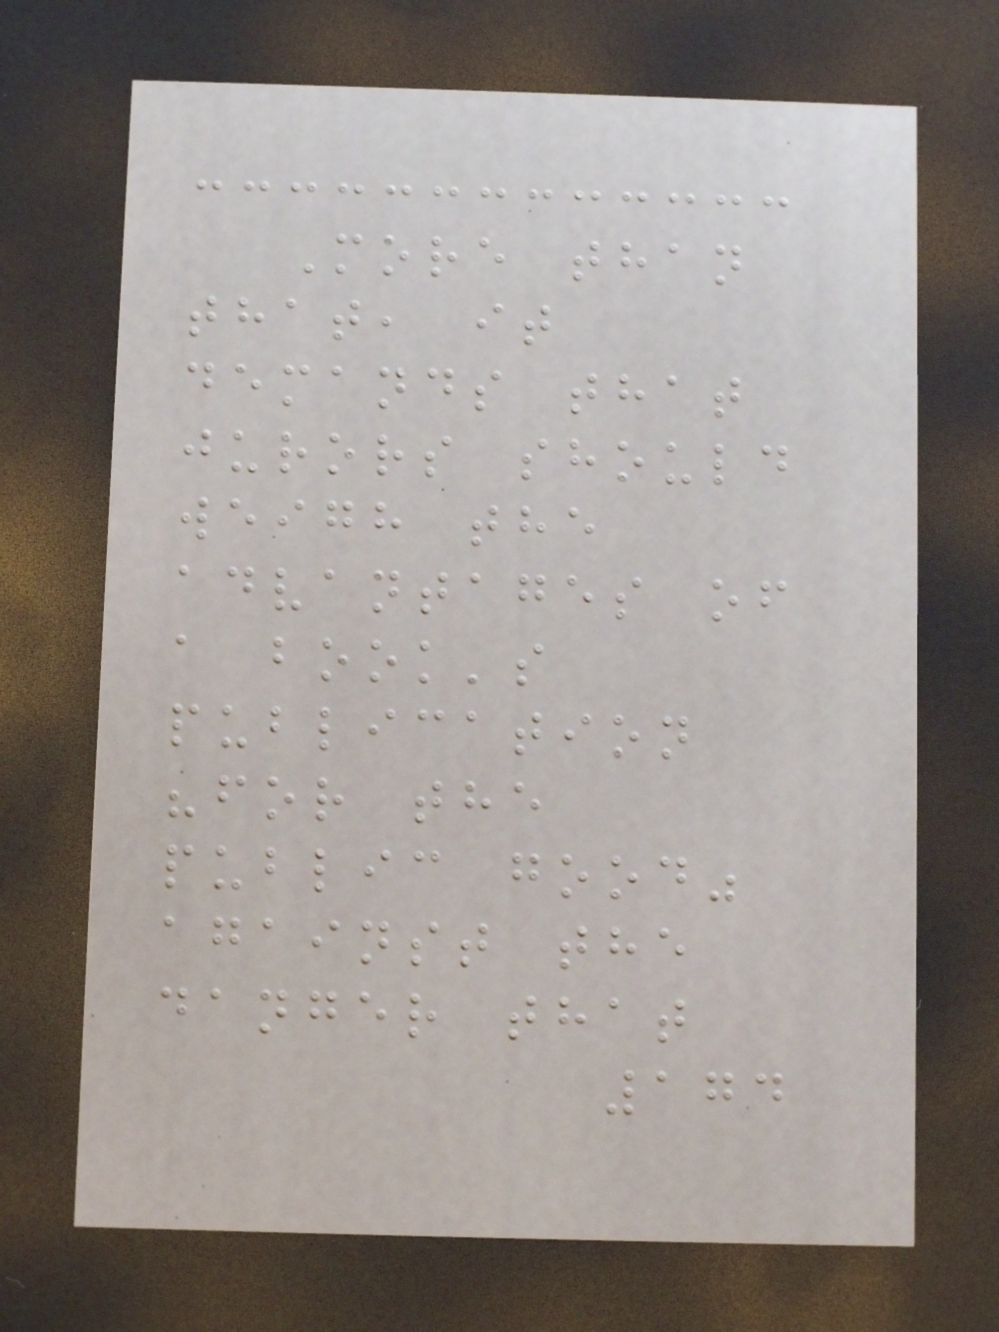More than
that, it
demands that
jurors should
weigh the
advantages of
a book's
publication
"for the
public good"
against the
danger that
174
